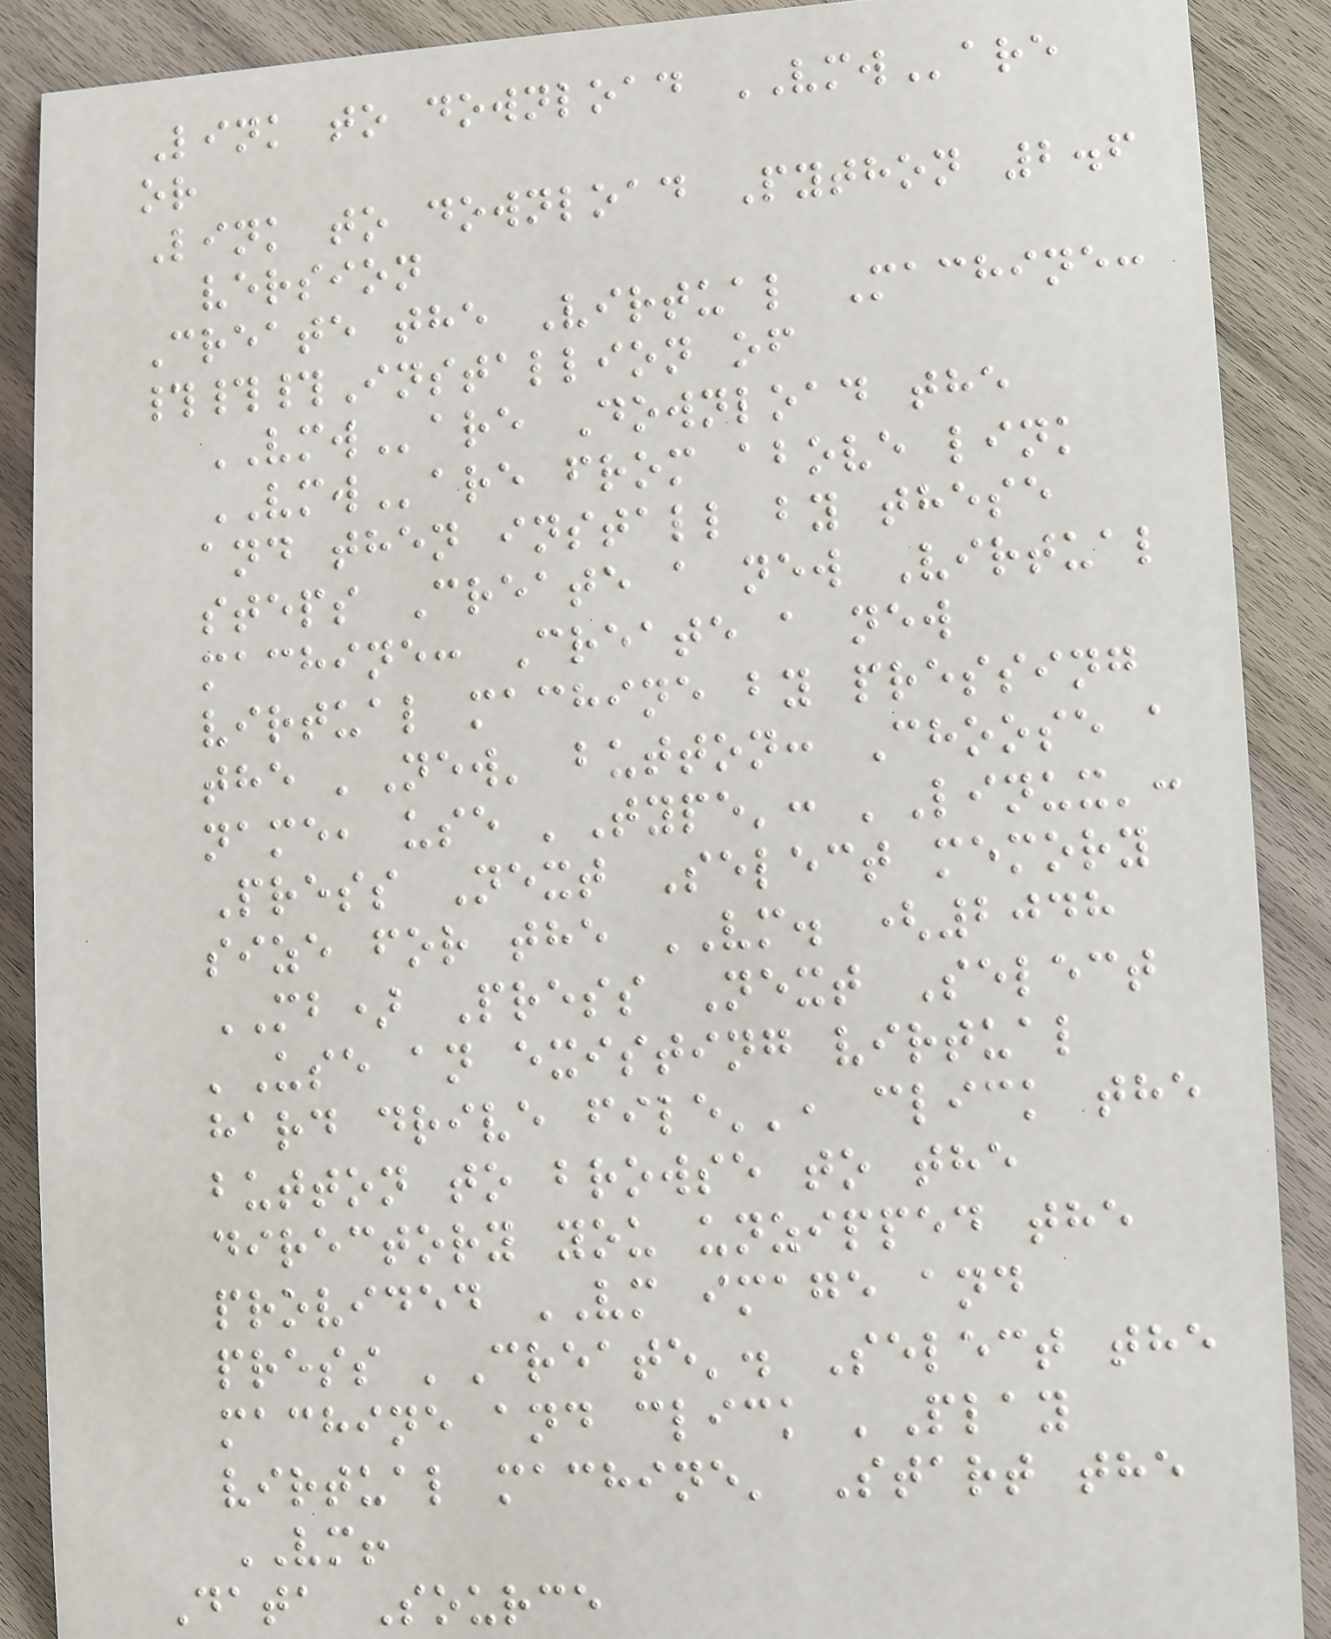Link to download VMWare
or
Link to download Python 2.6
version
Create the Virtual Machine:
###Installion of
VMWare Download the
VMWare from above link
and then install by these
steps Create a new Virtual
machine: Create a new
virtual machine by pressing
the 'New' button: Choose a
name, use 'Type': 'Linux':
Press Next Select memory
size for the VM. (2048
MB) Press Next Select
'Use an existing virtual
hard drive file'', click the
button to browse to the
directory you unzipped the
provided VM image and
press 'Create'. Select the
machine and click 'Play
virtual machine' Start the
VM!
Data Source
